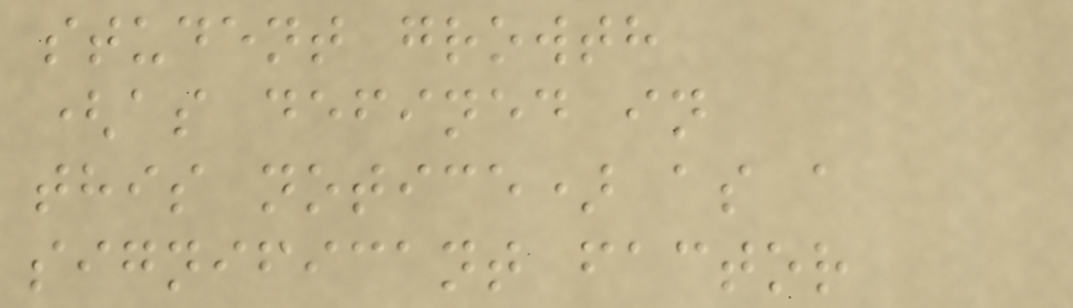student growth
(as defined in
this notice) as a
significant factor
